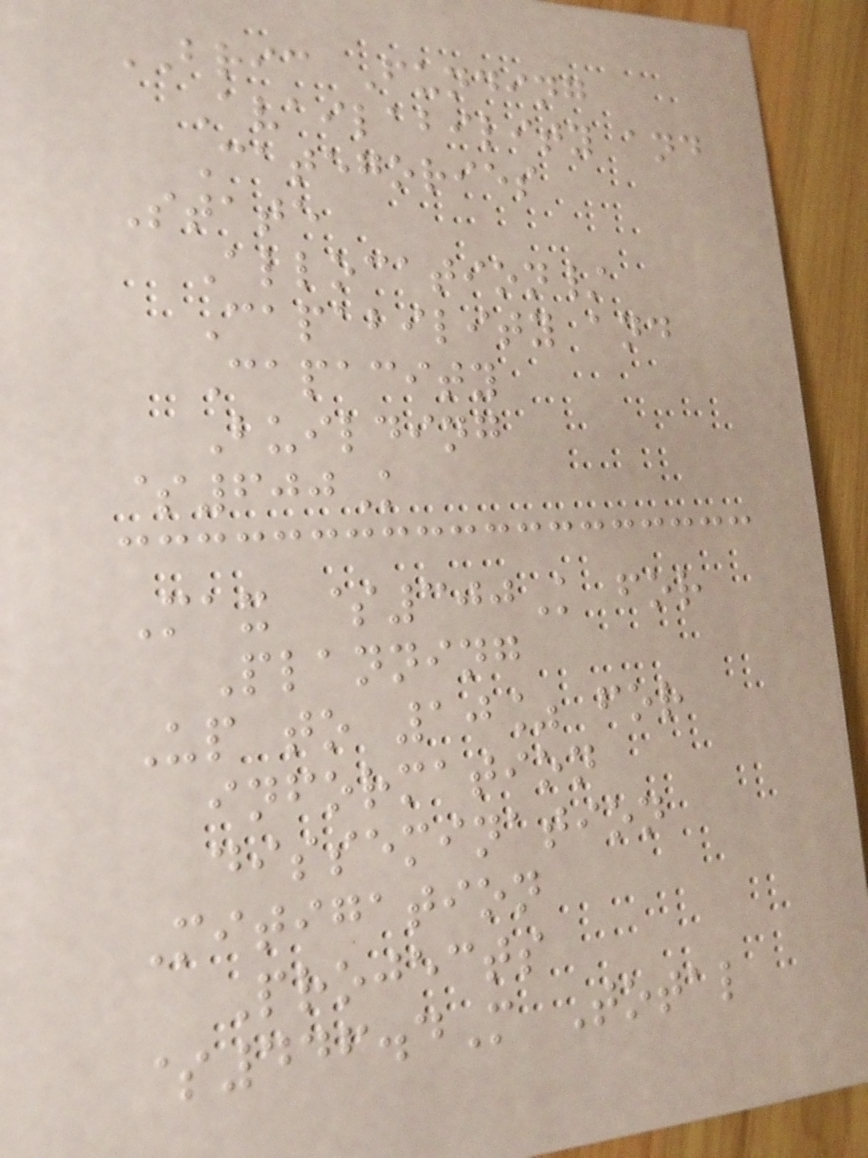BRIC Funding
Availability and
Categories
State
Allocation/
Capability and
Capacity
Building
$600K
Max $300K for
Planning
Up to 10% for
information
dissemination
Mitigation
Projects
$446.4M Total
